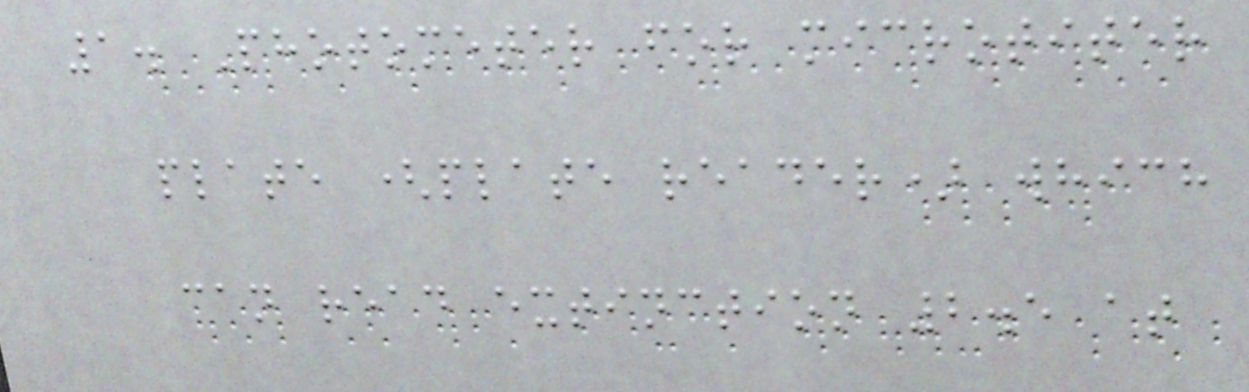1. Photometer for microtiter
plate (plate reader) which
can read extinction 2.5 at
